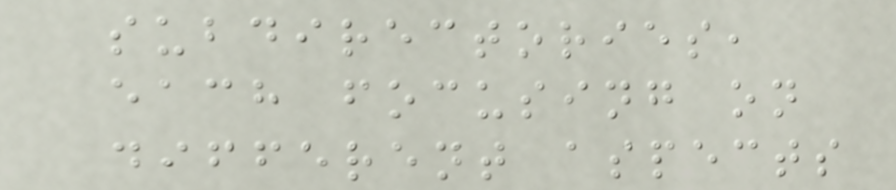subdirectories,
each focusing on
different aspects
